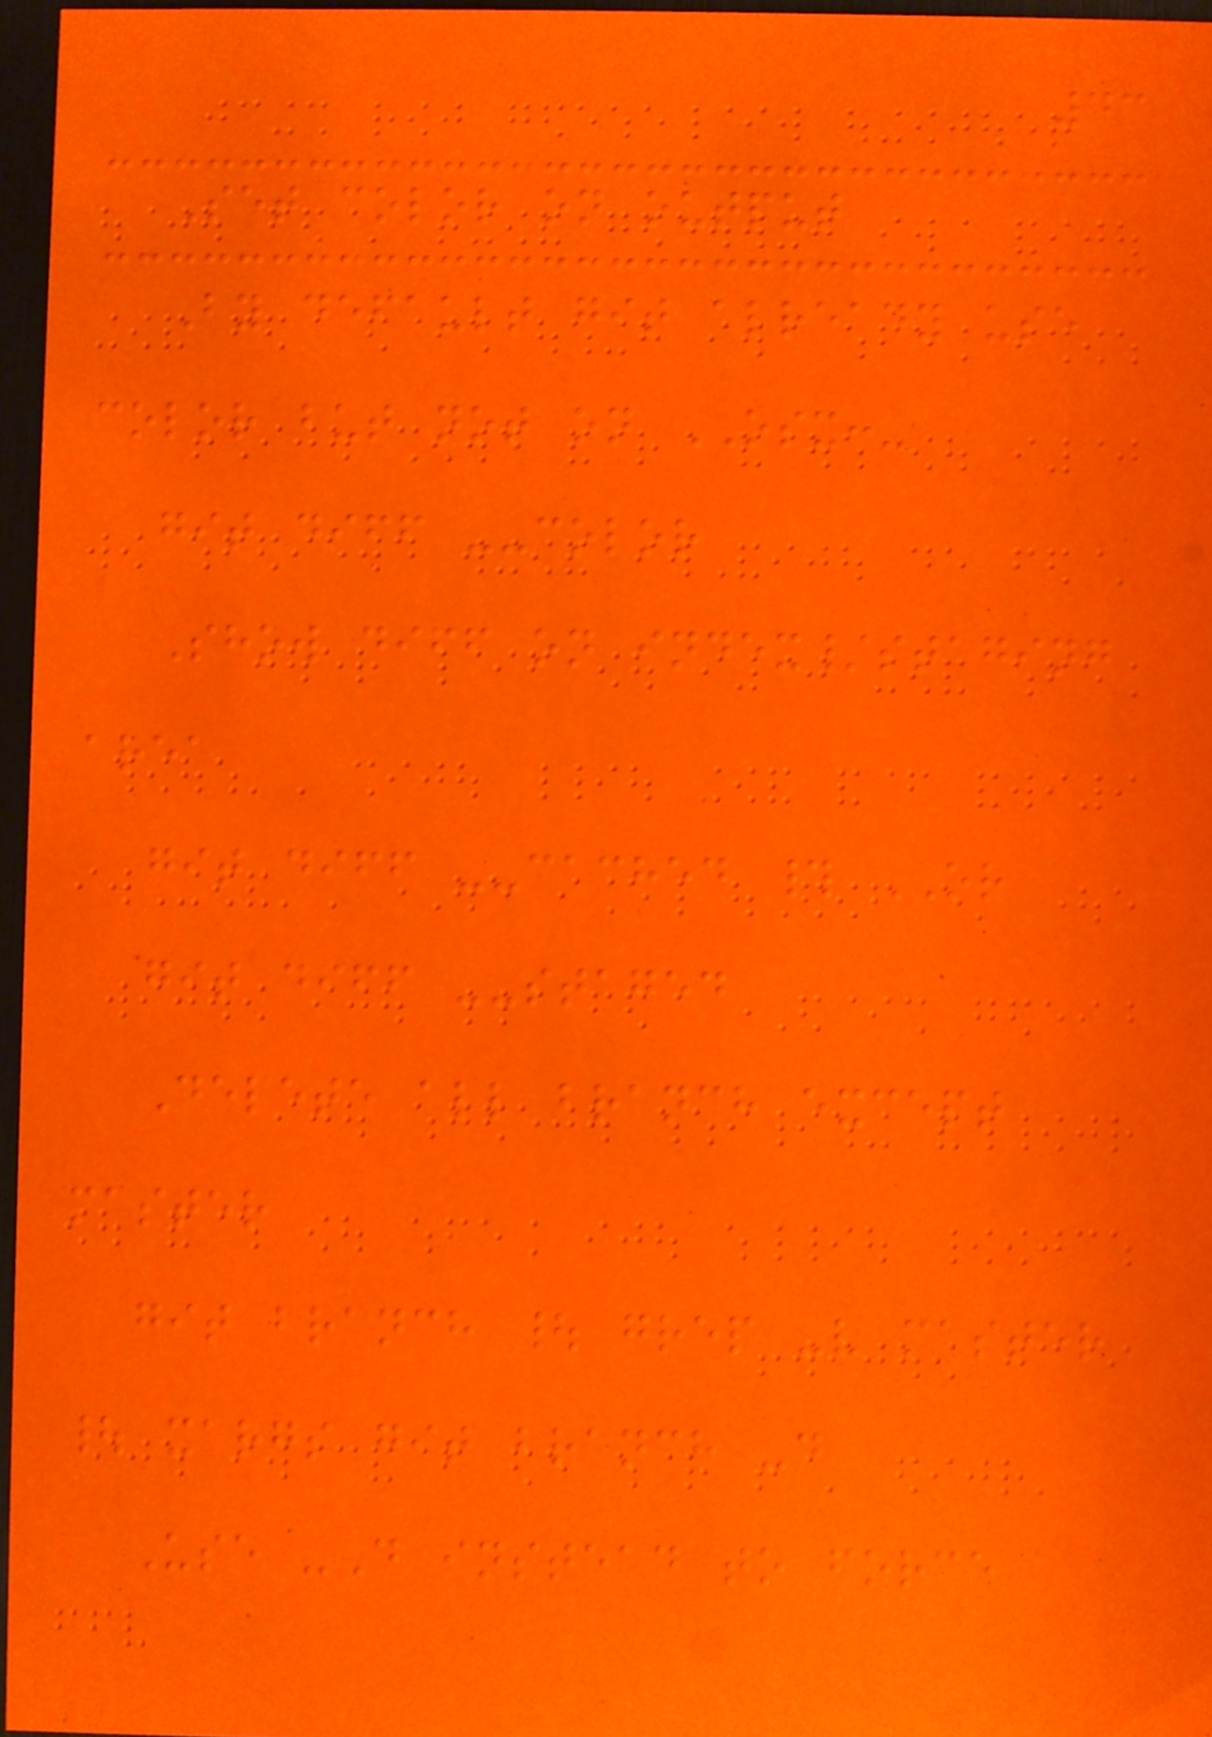43
Set color on output
By default git already use
color but not on OSX:-
git diff --color
Show diff on index/staging
area
git diff --cached # OR
git diff --staged
Delete all branch except
master
git branch | grep -v master
| xargs git branch -d
Use -D instead to force
